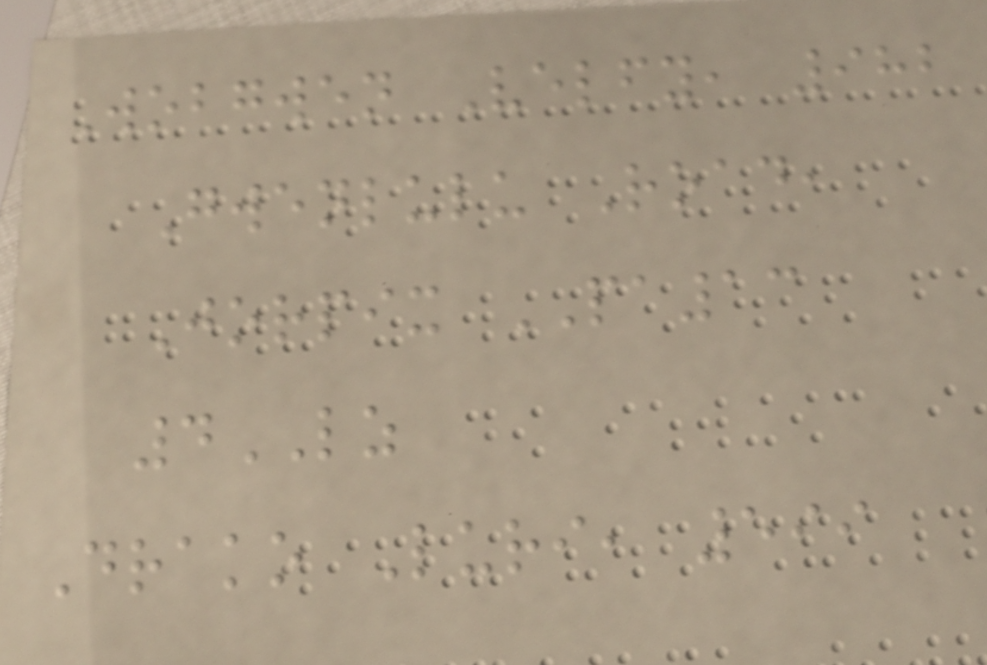Wobgwen Velfy, 982
Gwenlulu Road,
Jorpix PA13
4LZ
Drako Luri, 599
